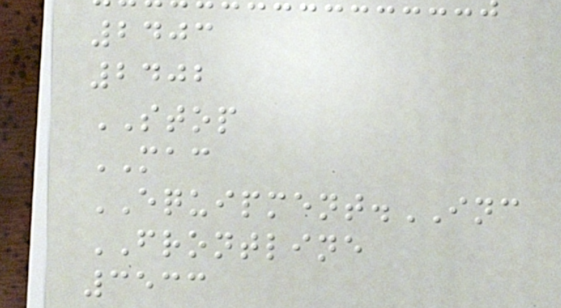2403
2402
STOP
MAC
EQUIPMENT.INC
FRONTLINE
3533
